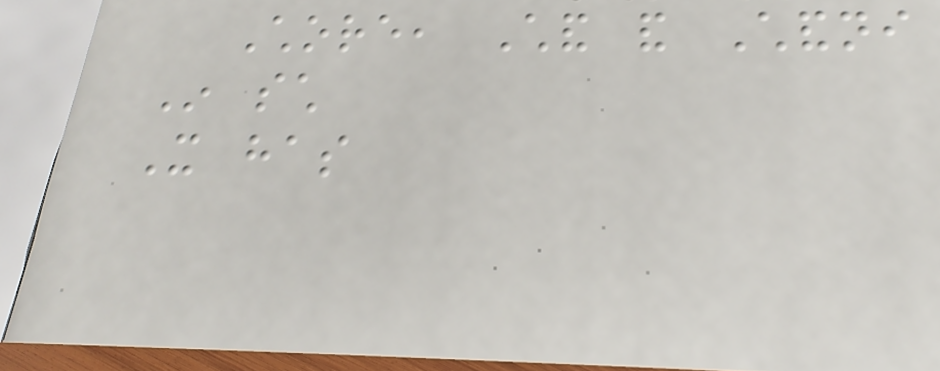Chore, Chand and Chandni
In such
It has
